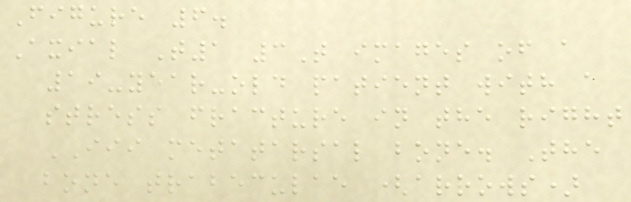Figure 6.
Axial T1 3T images of a
19-year-old patient with a
stress fracture in the right
III metatarsal bone. The
bone trabeculae (arrows)
